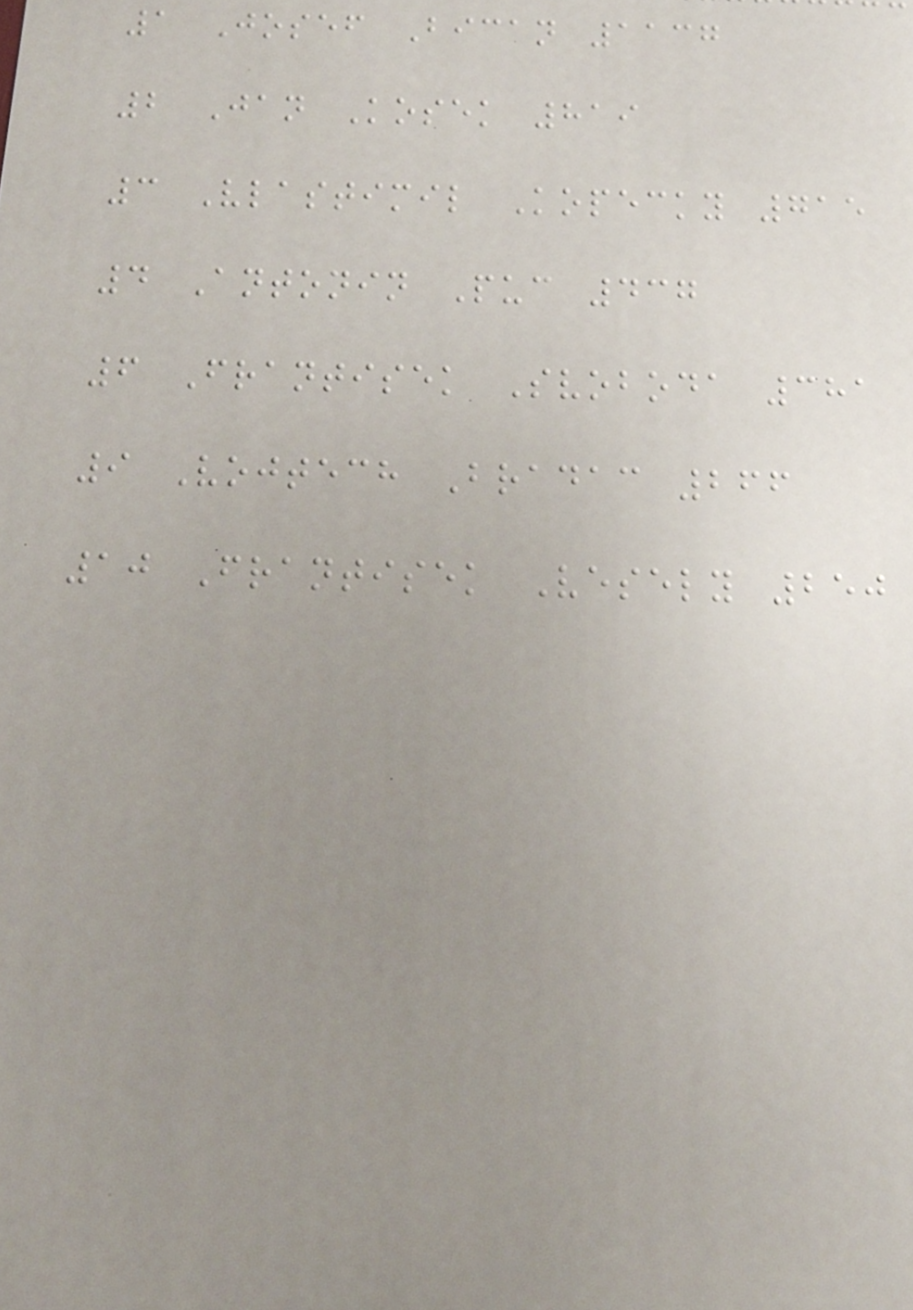1 Josef Bican 1137
2 Jan Kosek 819
3 Vlastimil Kopecky 715
4 Antonin Puc 437
6 Frantisek Svoboda 381
9 Vojtech Bradac 266
10 Frantisek Vesely 250
